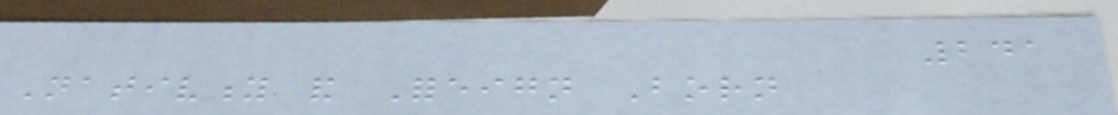241
Nativity and Foreign Born
